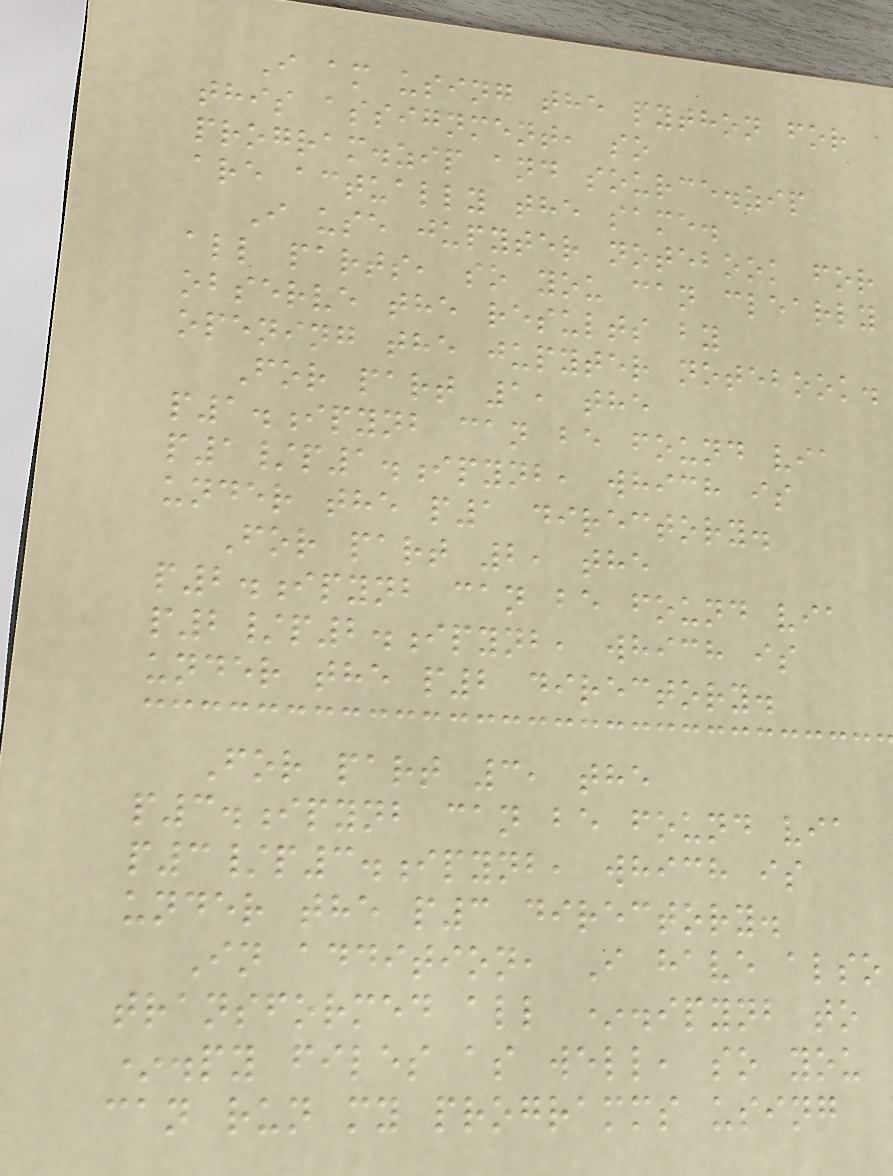I am using the python for
this assignment, so
program.zip and source.zip
are actually the same.
I use jupyter notebook for
all parts, so you can clearly
observe the results by
opening the jupyter notebook.
For part 1, the
p1.ipynb can be found via
p1/p1.ipynb, which is
under the p1 directory.
For part 2, the
p2.ipynb can be found via
p2/p2.ipynb, which is
under the p2 directory.
For part 3, the
p3.ipynb can be found via
p3/p3.ipynb, which is
under the p3 directory.
In addition, I have also
transformed all *.ipynb to
*.py files as well, so you
can run my programms using
